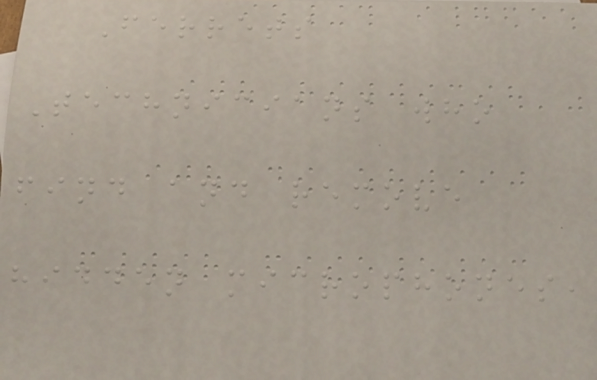Ferrets
Technicians who
find and remove
hidden microphones,
